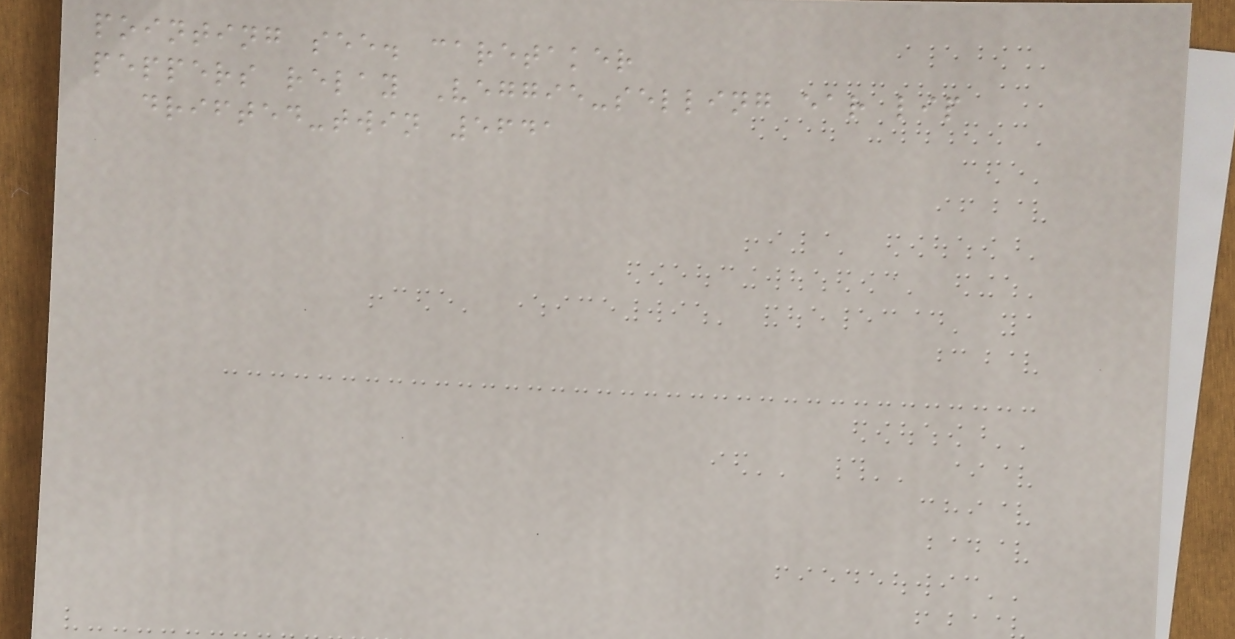pointing see. caretaker
peppers relay Veggie-selling ear lip
drifted-twin 5641
